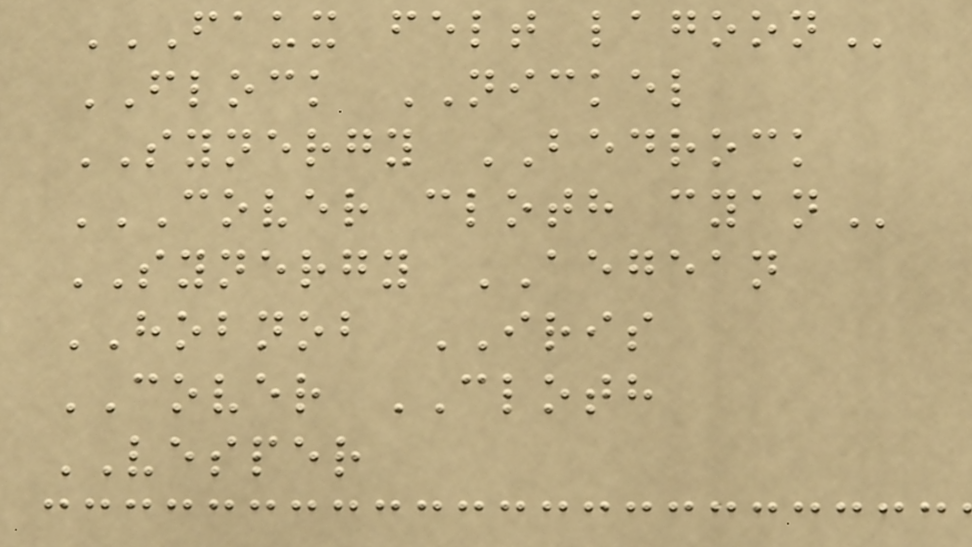FAUX FELT LAGOON
FLOCK NICKEL
SYNERGY BEDROCK
COVER CLOTH CYAN
SYNERGY AEGEAN
HOBNOB IRIS
COVER CLOTH
VESPER
